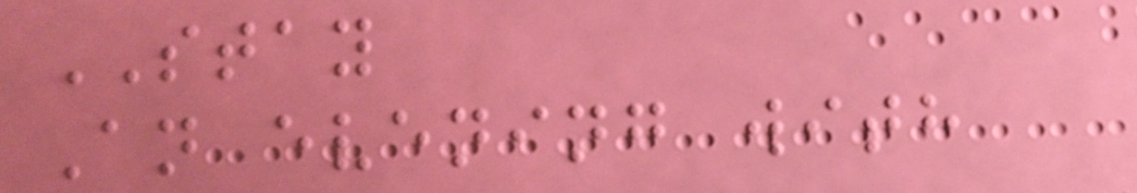STAY
An evening with
